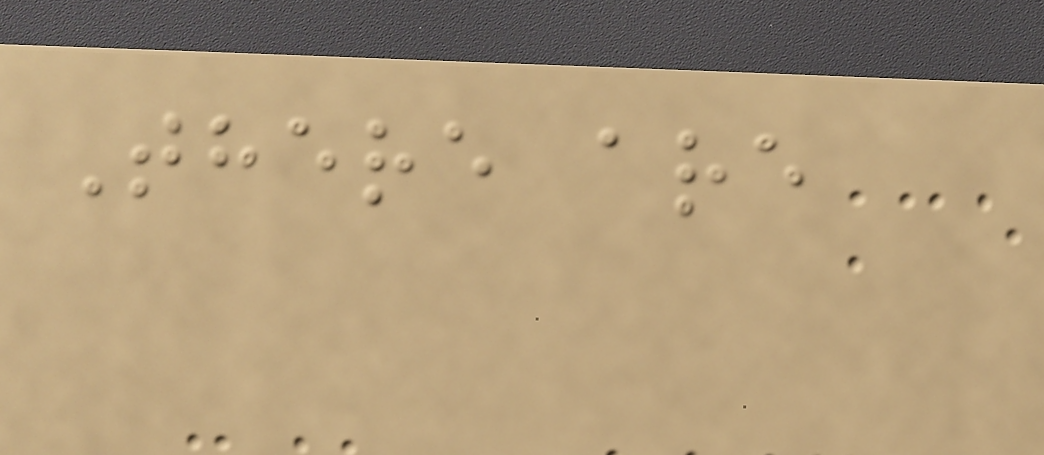There are
